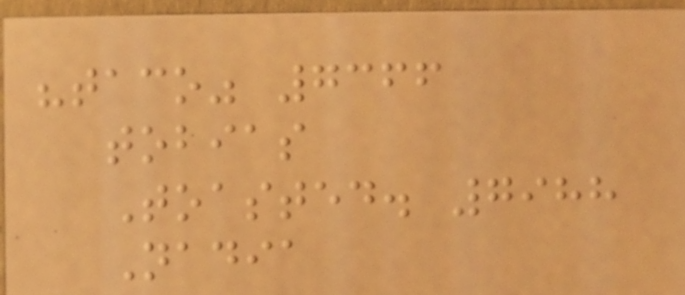"taco" 7366
tobias
Toasted. 7988
Nadia
